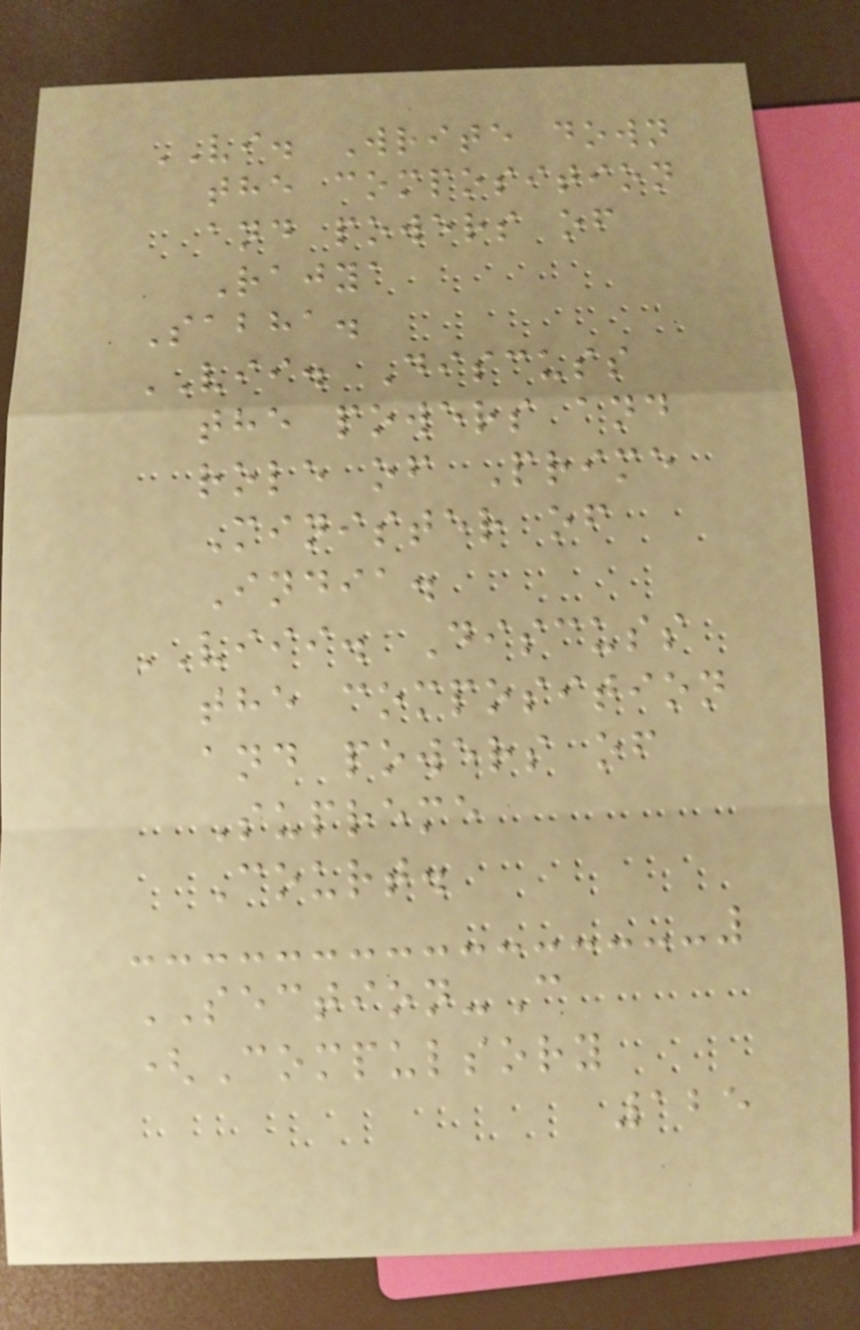VI. Write down
the composition
and powers of
Rajya
Sabha.
VII. Discuss
the powers and
role of Prime
Minister of
India.
VIII. Discuss
the composition
and powers of
Supreme
Court.
SECTION-C
(Compulsory
125
